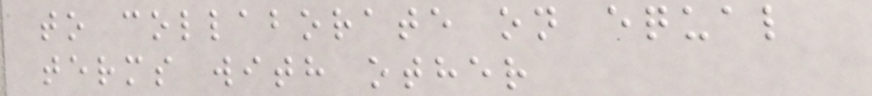to collaborate on equal
terms with other
